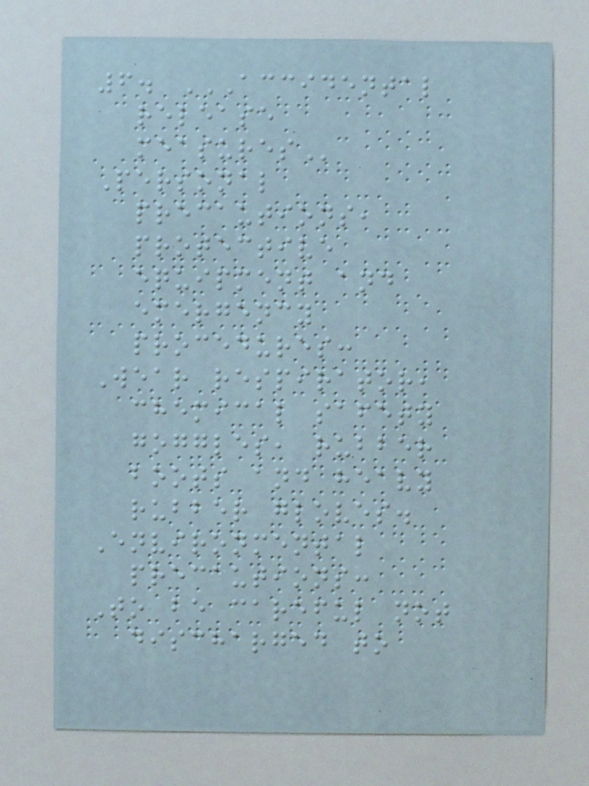6. ACCIDENTAL
RELEASE
MEASURES
Personal
precautions,
protective
equipment and
emergency
procedures:
Wear respirator,
chemical safety
goggles, rubber
boots and heavy
rubber gloves.
Environmental
precautions:
To be careful not
discharged to
